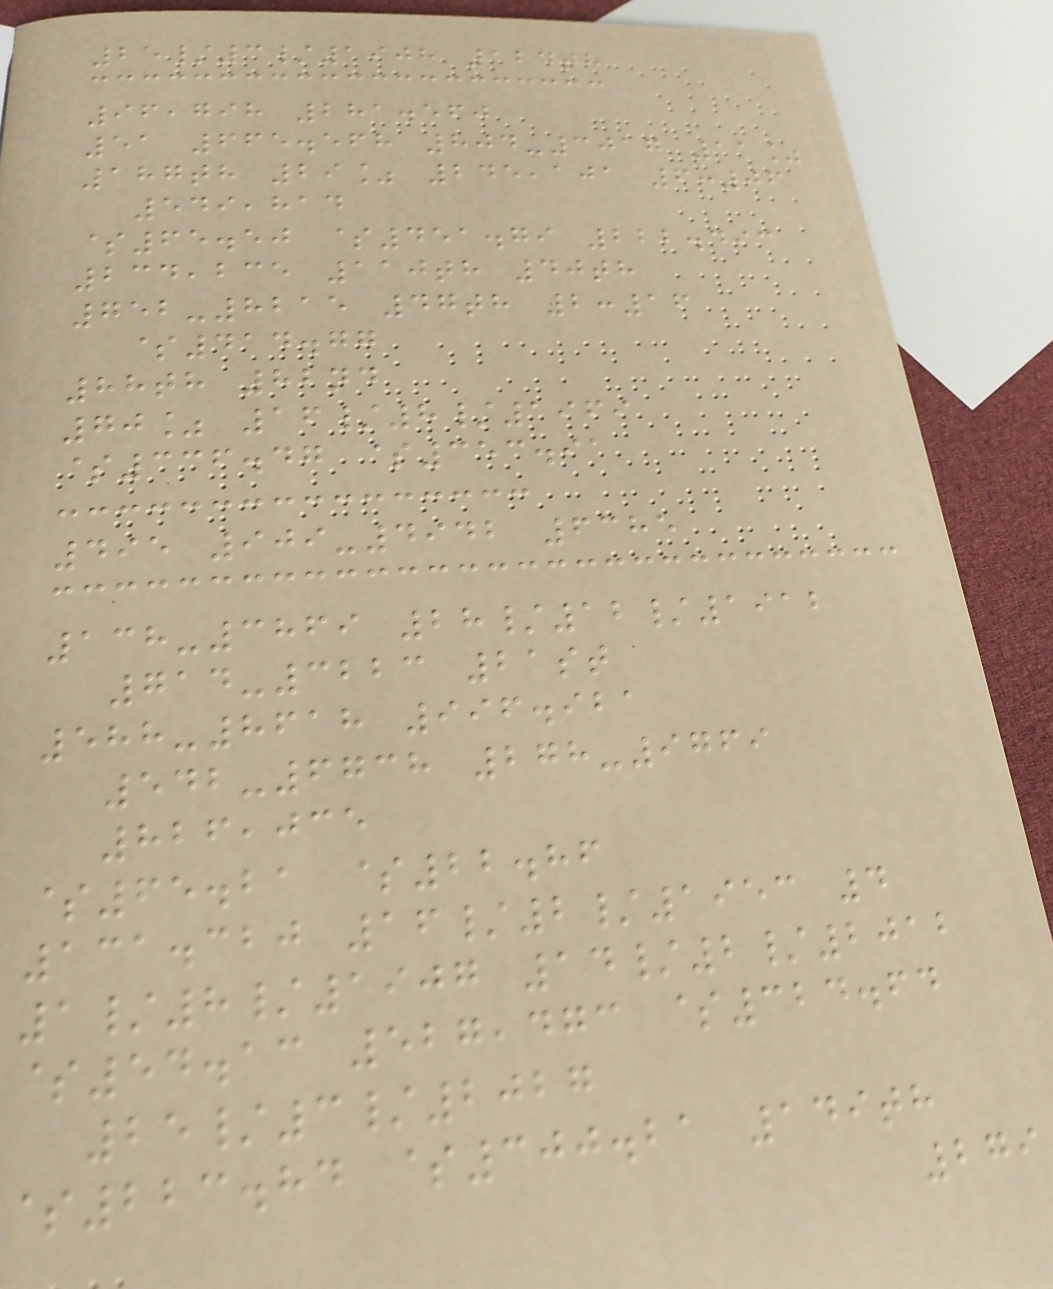25/3/1908 124th
96,798 281.560
51 665.568 804-3017 11%
187th 29% 245,101 6:06
549,814
$65.50 $451.79 222.493
234,235 110th 40th
752-8215 47th 2:16
$414.77
88th 82nd
70% 16/8/1969
$336.47 $353.91
495 909-4942 6385
138-3869 28/12/1912
714-3223 21st
588-8618 996.921
542-6738 278-9769
826,035
$65.21 $22.86
131.320 16/2/1953 4
1/8/1907 14/2/2012
$54.13 527,473 $324.64
25/3/2027
$223.84 $300.21 149th
279
